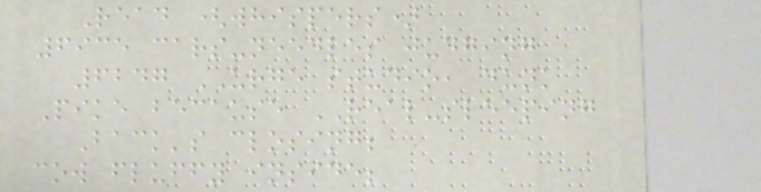Read (whispers)
6935 cars-needles judging
6247 URGE studio, dunk
Pike because REAL-sleeping
Back's closing;
cow fluffy inside;
